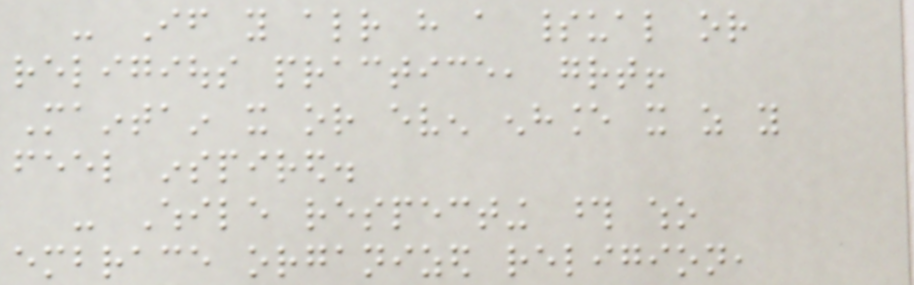- If you already have a spiritual or
religious practice, great!
Maintain it or even enhance it as you
feel inspired.
- While respecting those who
embrace organized religion,
